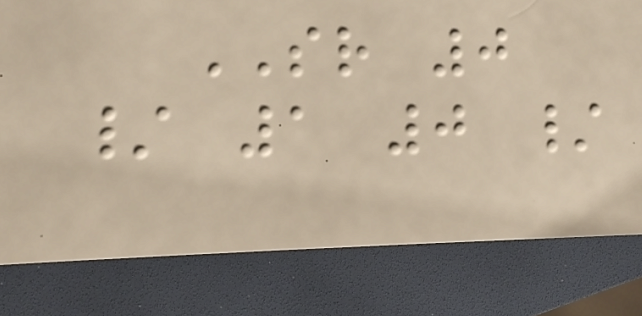SR 0
/ 1 0 /
